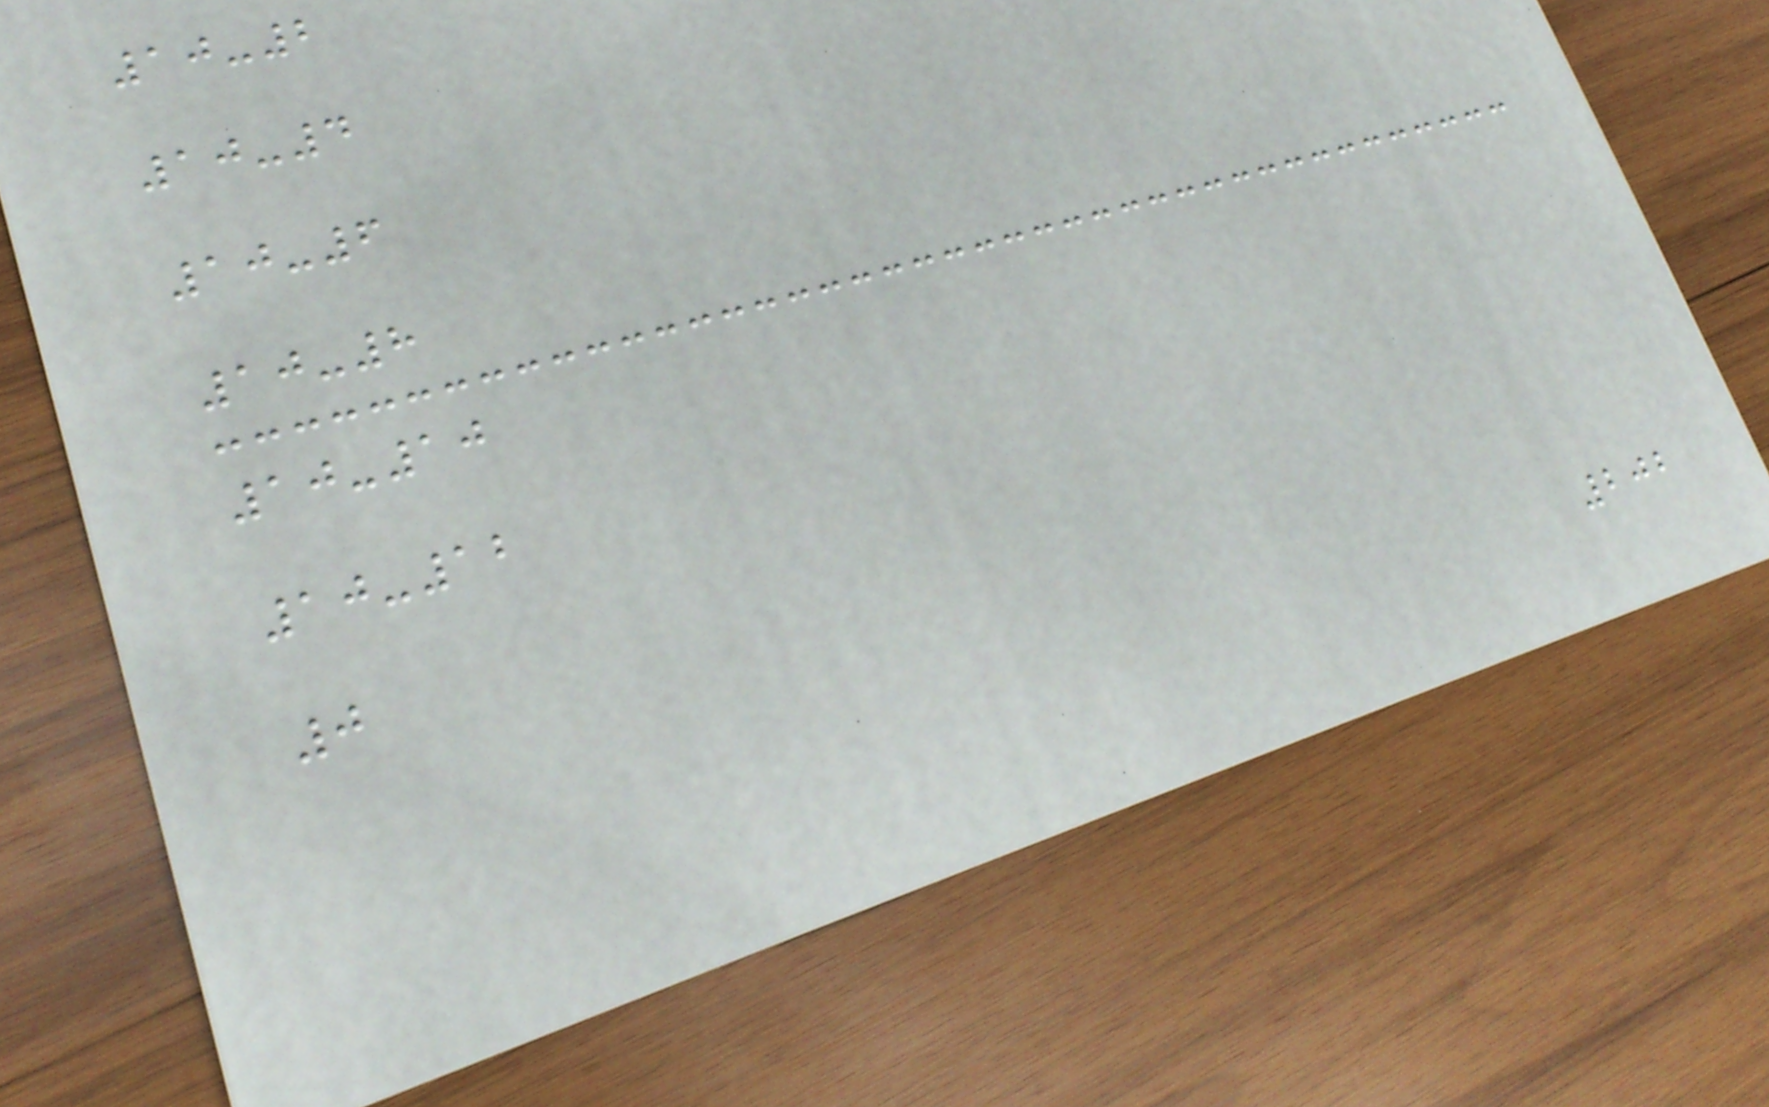10-2
10-4
10-6
10-8
10-10
10-12
0
202
